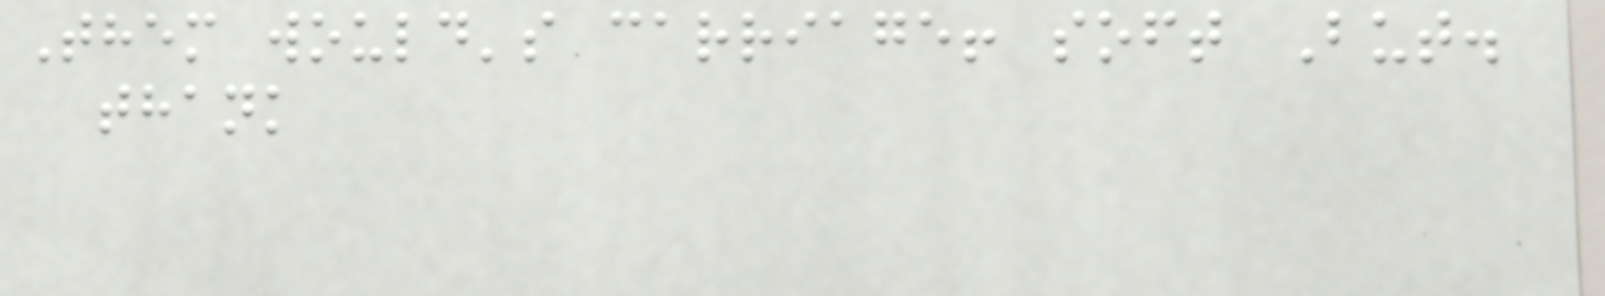Them would's carriage! soft But.
thank
